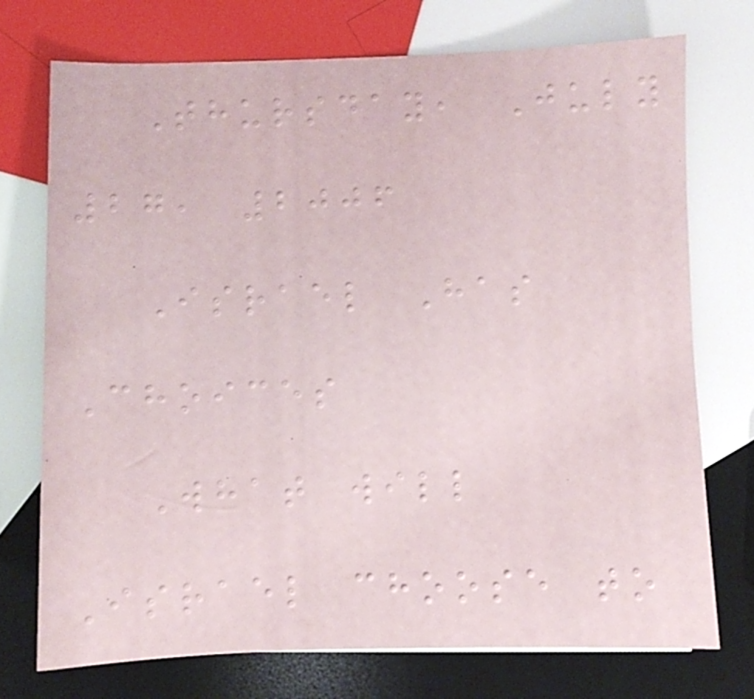Thursday, July
27, 2006
Israel Has
Choices
What will
Israel choose to
